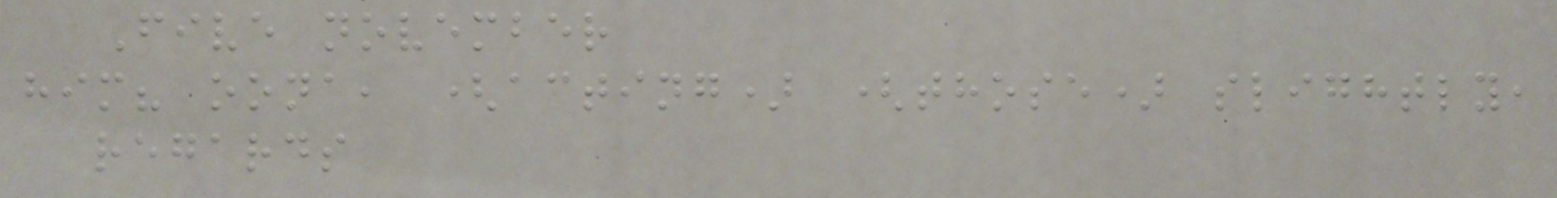Five november
him? oona, (acting) (those) slightly,
regards
